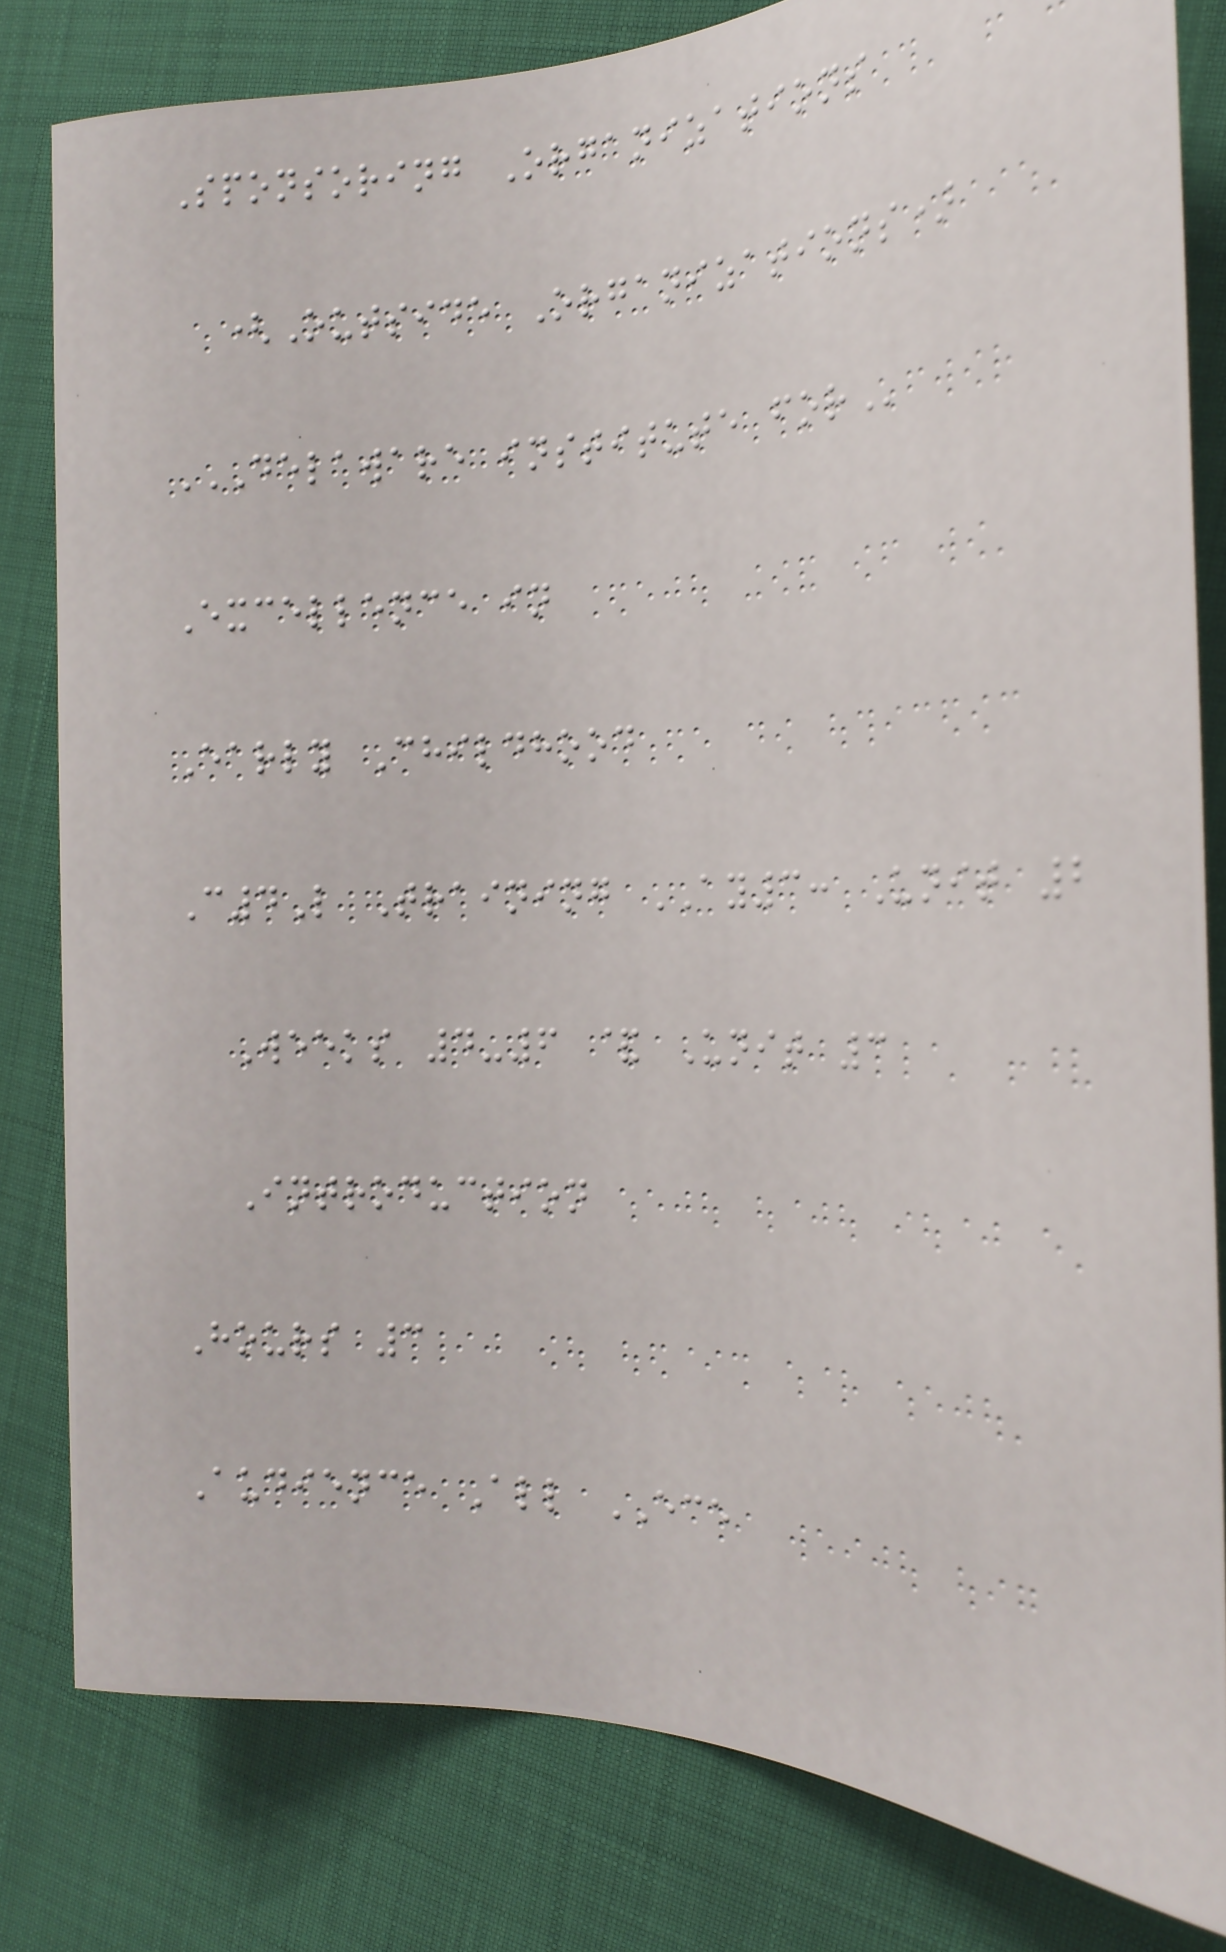Sponsoring Organizations
(Outside Organizations)
DELAWARE INSTITUTE FOR
Excellence in
Early Childhood
C4L Training AY3: Unit 2
Weeks 4-6 & Unit 3
Introduction
Hours 3
Audience All ECE
